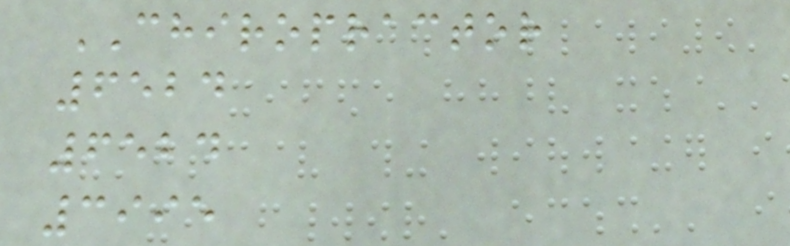CHIROPRACTOR
6524
6524
3995
